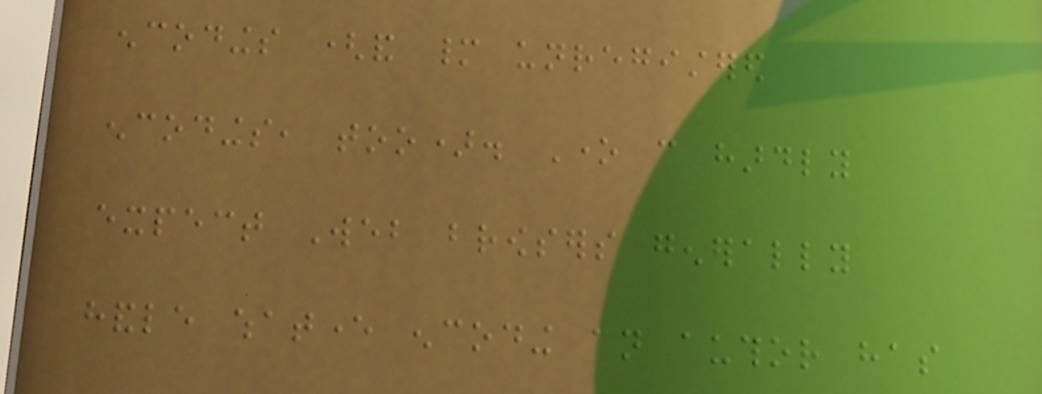encodings (and many unregistered
encodings, too). One can hardly
expect Web browsers generally
handle whatever encoding an author has
